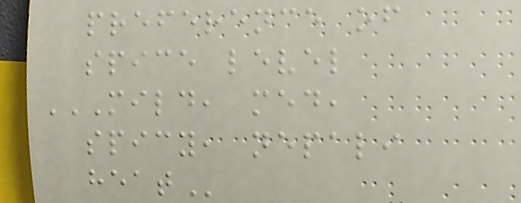preference of
spice level
MILD, MED,
SPICY, NEPALI
HEAT
